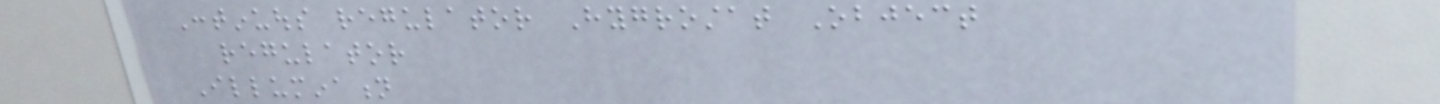Continuous regulator Hygrostat Object
regulator
Illumination
